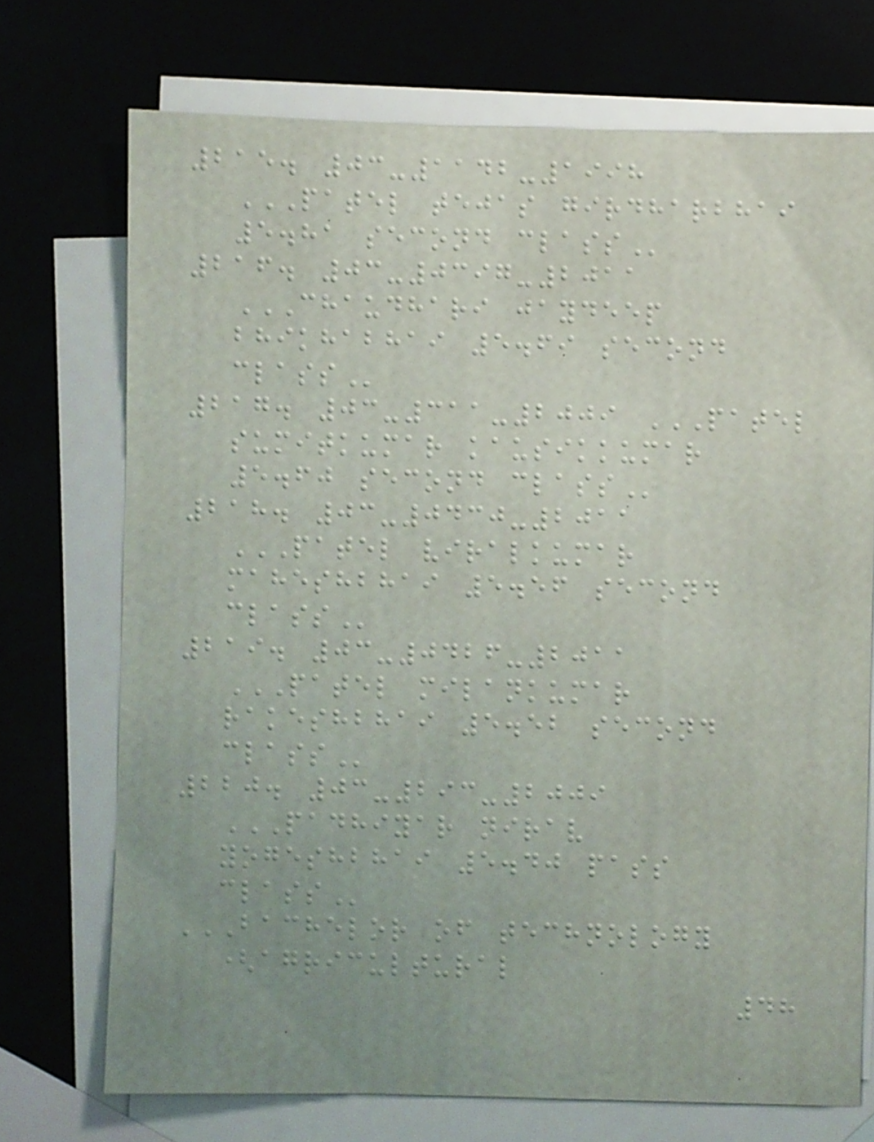215. 03-1142-1998
PATEL TEJAS GIRDHARBHAI
5.81 SECOND CLASS
216. 03-0397-2011
CHAUDHARI JAYDEEP
BHIKHABHAI 5.69 SECOND
CLASS
217. 03-311-2009 PATEL
SUMITKUMAR KAUSIKKUMAR
5.60 SECOND CLASS
218. 03-0430-2011
PATEL VIRALKUMAR
MAHESHBHAI 5.56 SECOND
CLASS
219. 03-0426-2011
PATEL MILANKUMAR
RAKESHBHAI 5.52 SECOND
CLASS
220. 03-293-2009
PADHIYAR NIRAV
YOGESHBHAI 5.40 PASS
CLASS
BACHELOR OF TECHNOLOGY
(AGRICULTURAL
48
